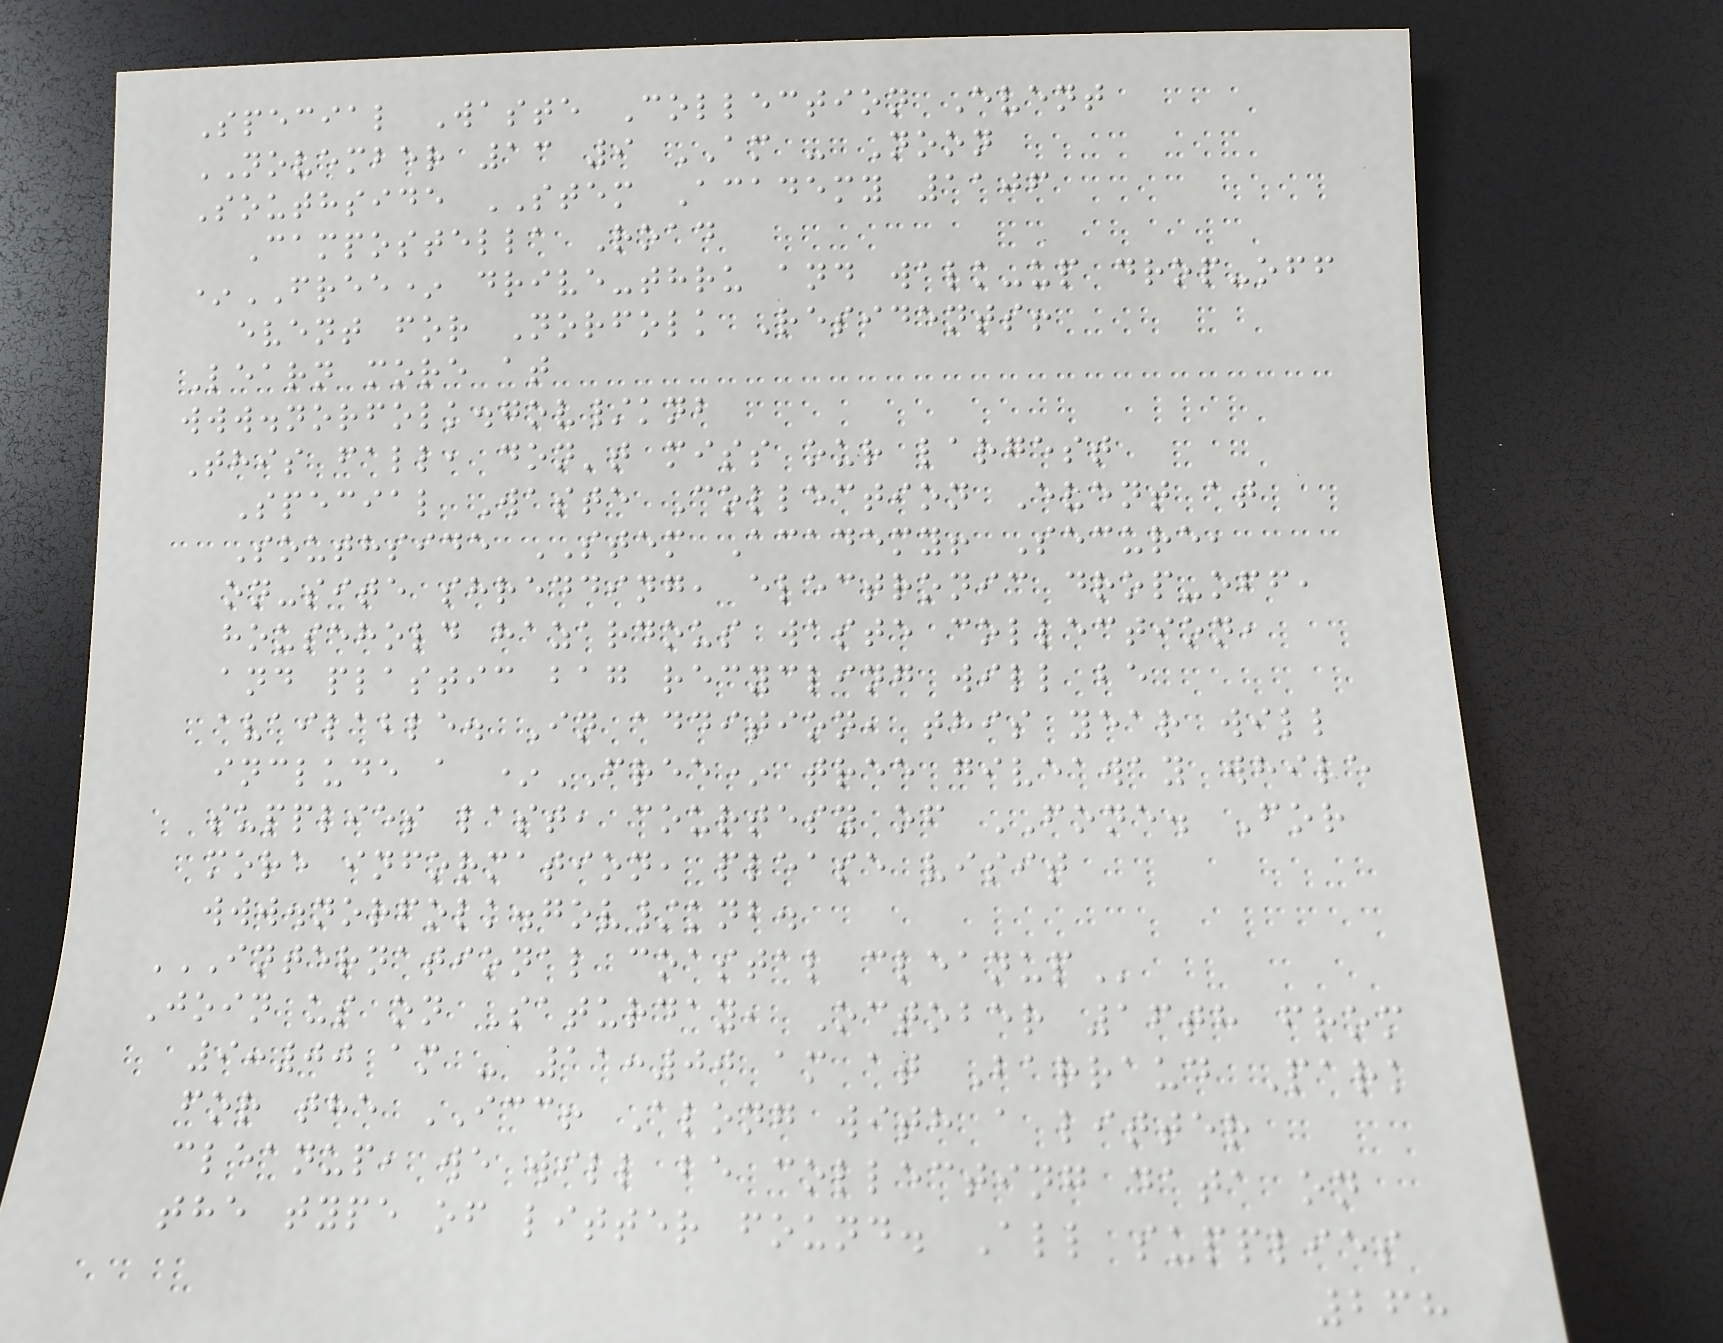Special Waste Collection Event
NOVEMBER 13 9 AM - Noon
Southside STEM Academy 1106
Campostella Road
*FREE* drive-thru and walk-up drop-off
event for Norfolk Residents!
Learn more at
www.norfolk.gov/knb
This fall, don't miss our largest
Special Waste Collection Event at
Southside STEM Academy! Secure,
on-site shredding, electronic drop-off,
household hazardous waste collection,
and plastic bag recycling will be
available. In addition, this year will
include a *FREE* tree giveaway while
supplies last, courtesy of FONE. For
more information, please visit
www.norfolk.gov/knb.
INTERNATIONAL COASTAL CLEANUP
Join us on Saturday, October 16th from
9:00 am - 11:00 am at Barraud Park
for the ICC! Along with a litter
cleanup, we will be collecting data on
the type of litter found. All supplies
268
